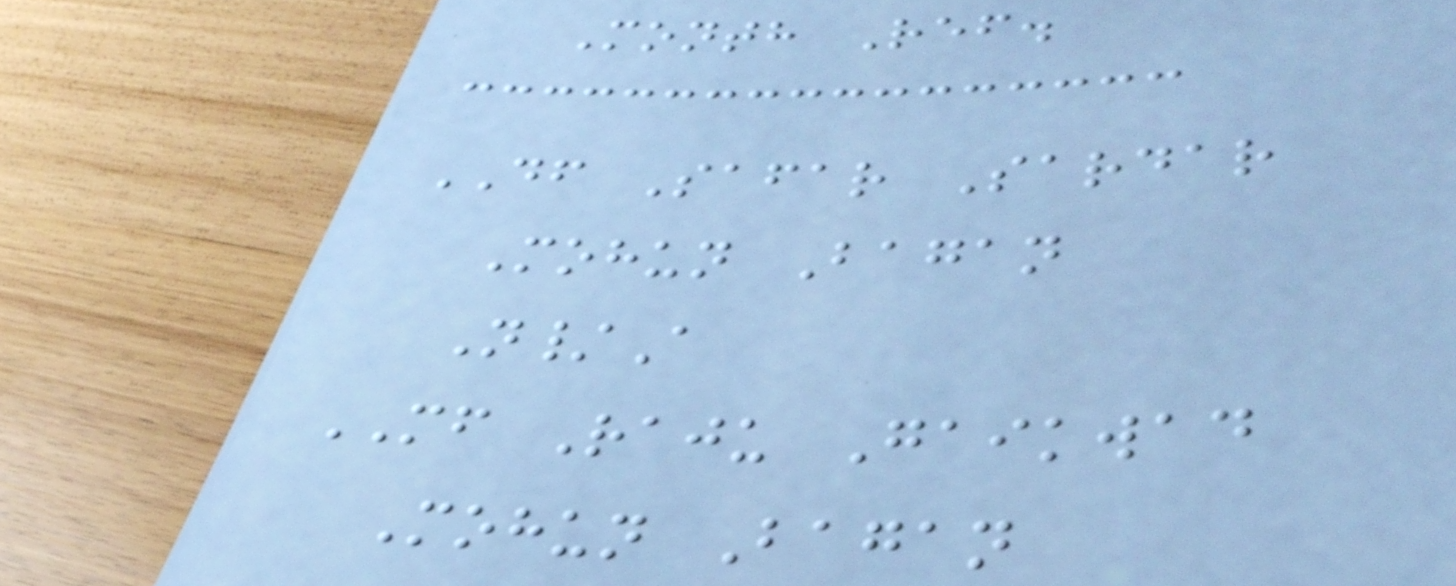Month Ref.
DF Safar Sardar
Mohun Bagan
N/A
MF Raju Gaikwad
Mohun Bagan
